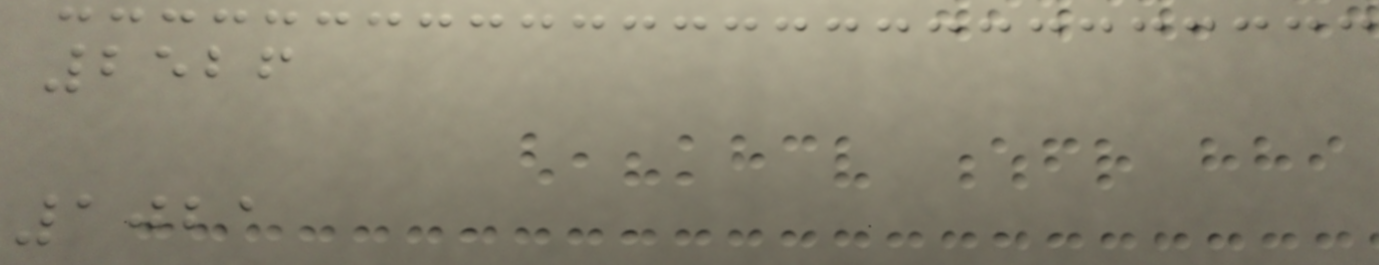2526
1021
